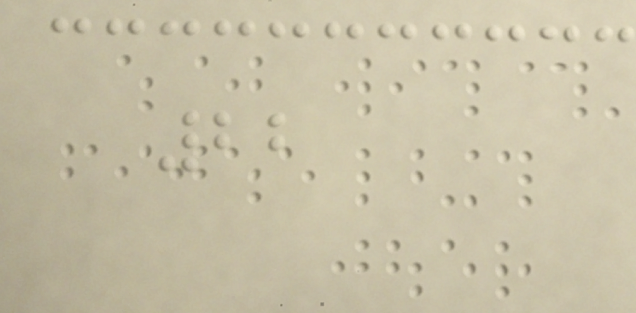22
